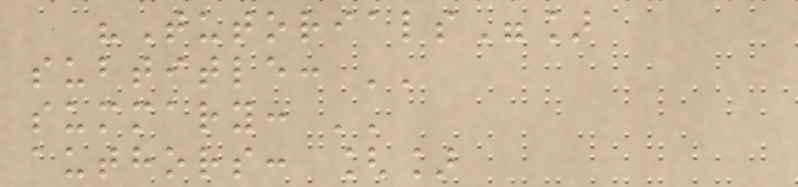"Tutorials"]
subtitle: ''
summary: ''
authors: []
